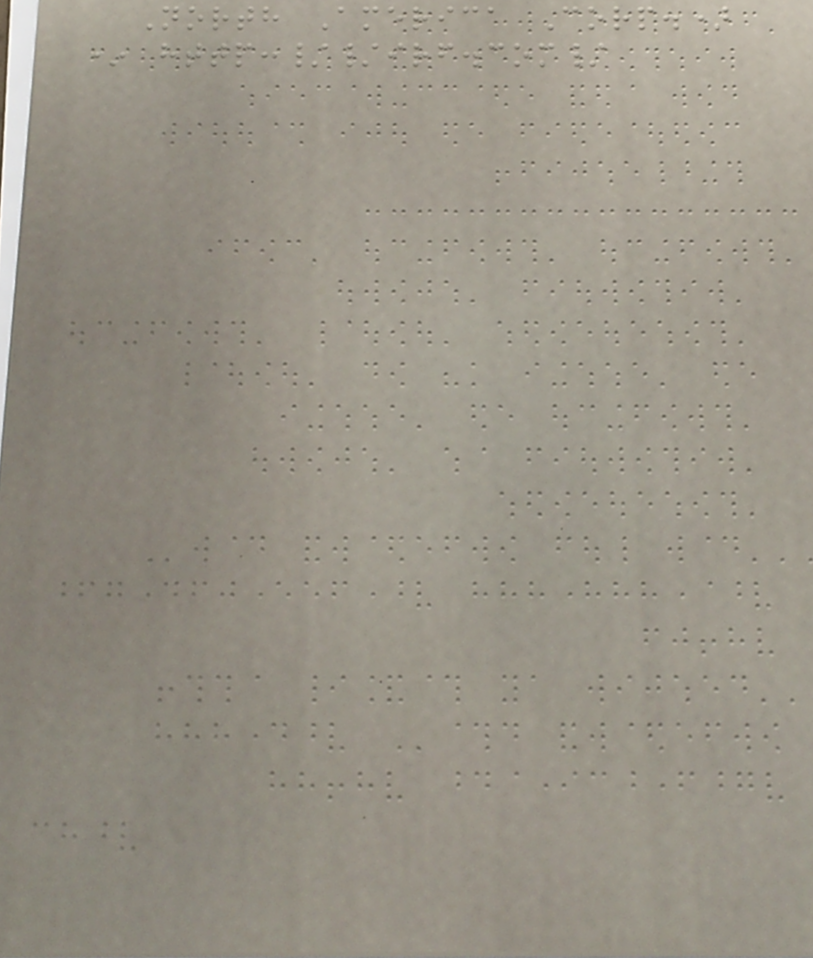North America Corp.)
* http://irf.com/
